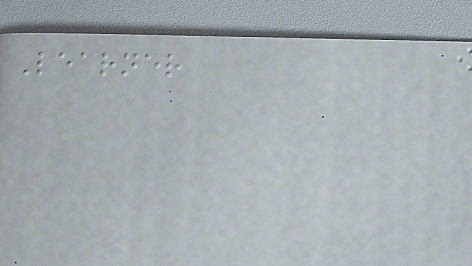Learner
